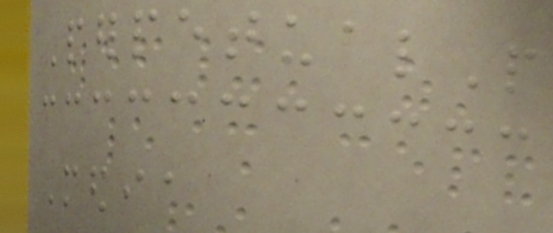PerpetualP
Media
